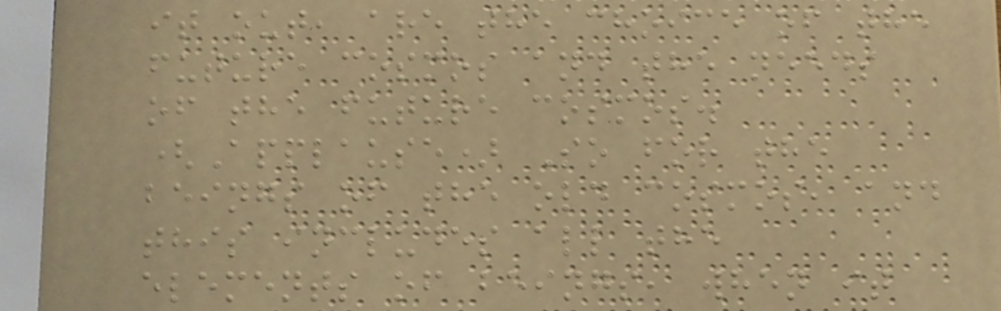it out, are the choice of the
future cosmos and the needs
of the future cosmos.
(Applause) So for the
beings of the old cosmos, and
this includes all the
elements of beings, when it
